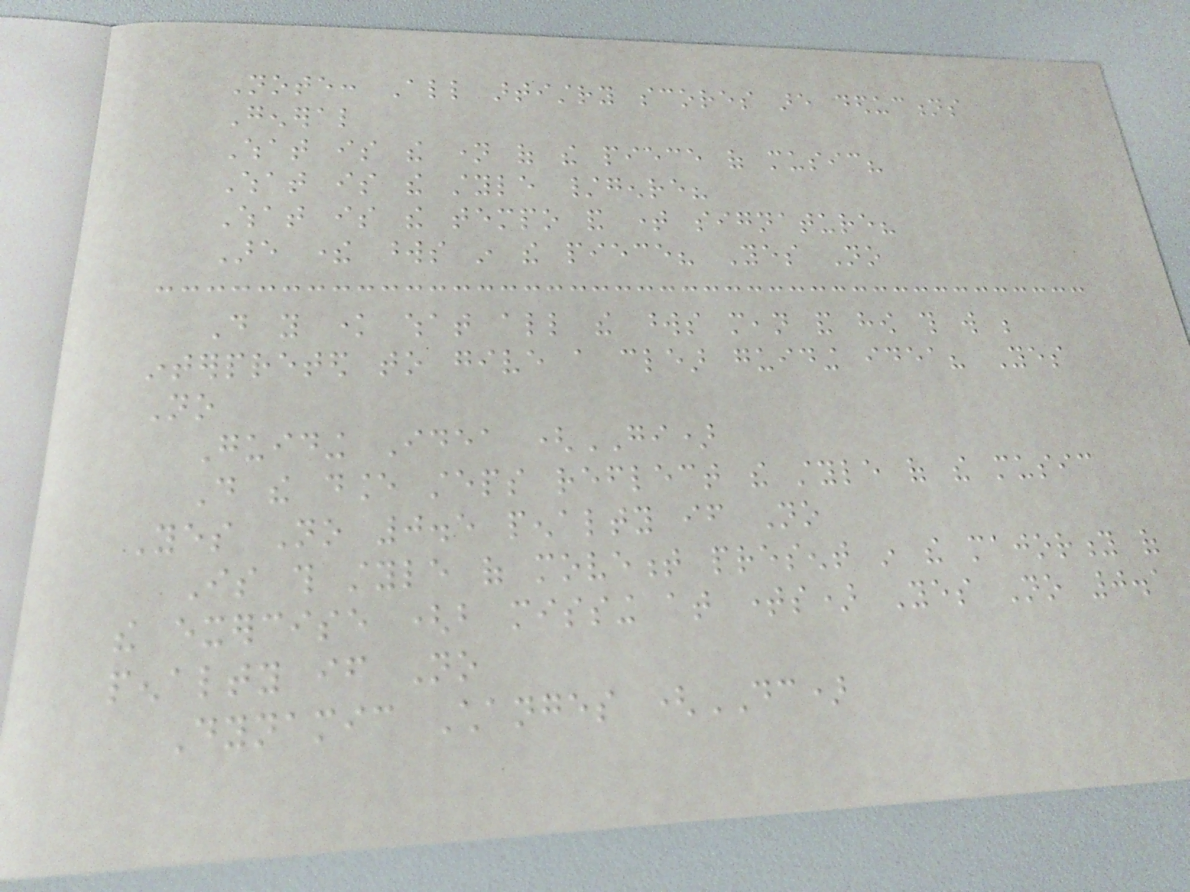Note: All artistry scores are deductions
General
What is the name of the piece of music?
What is the style /genre?
What is the tempo and time signature?
Are there words in the piece? Yes No
Do you know what all the words mean and how this will be
interpreted to give a clear guiding idea? Yes
No
Guiding Idea (GI)
Do the dance steps reflect the style of the music
Yes No 0.5 penalty if No
Is this style of movement present in the majority of
the exercise (but missing at times) Yes No 0.1
penalty if No
Dynamic Changes (DC)
